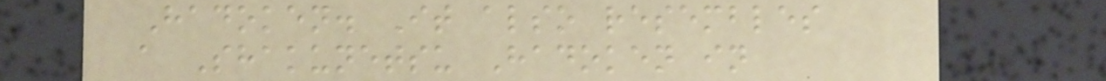Hadoken. It also resembles
a Shakunetsu Hadoken in
